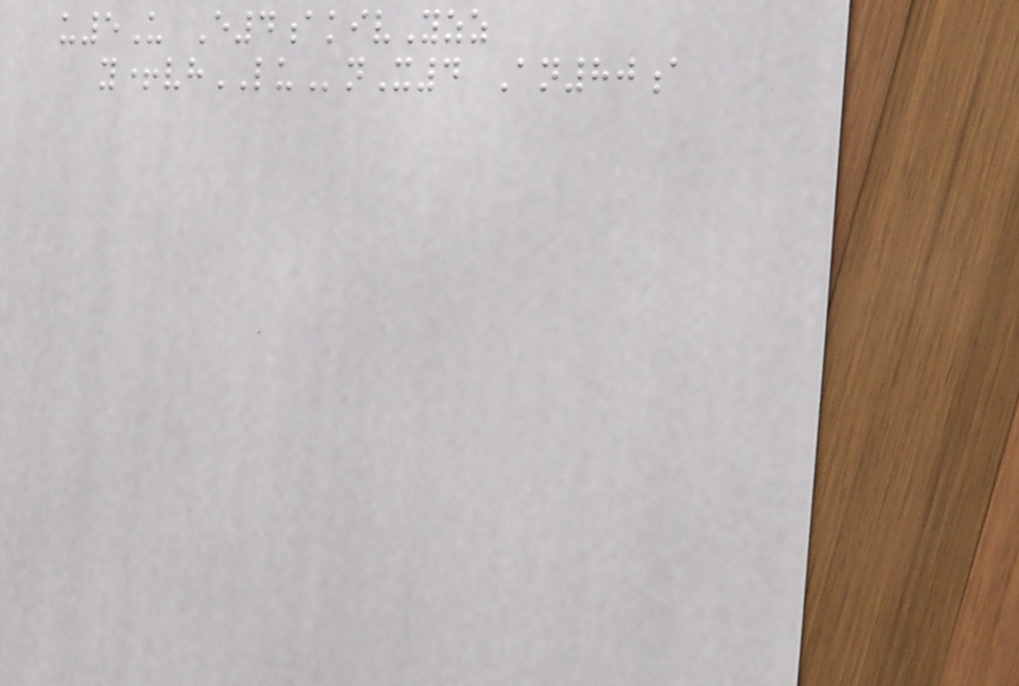u5U E4akivYzz
y+vhLUnX4 An80a
